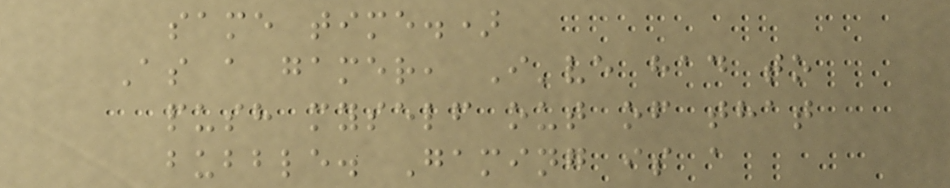same time.)
As a gamer, I've had to
push myself out of that
bubble. Gaming is a
